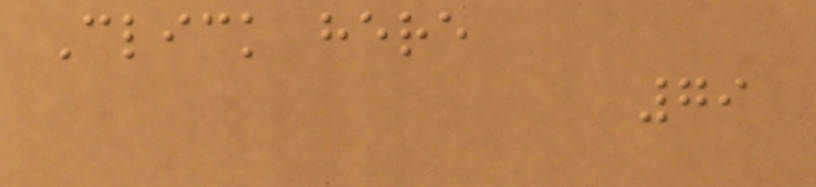Click here
79
